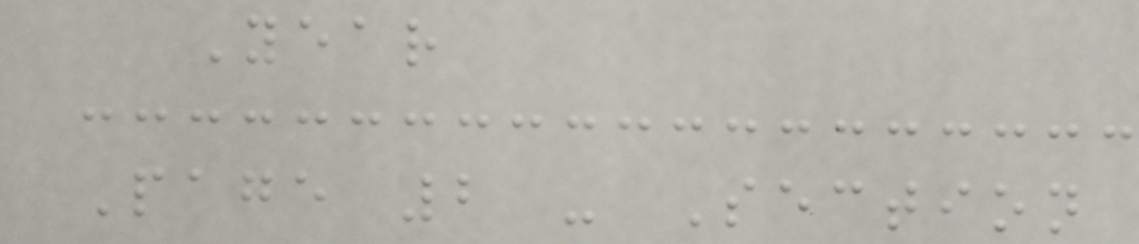Year
Page 2 - Section
